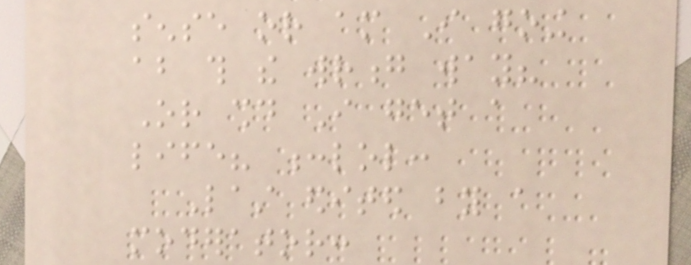sense or am I going
about this the wrong way?
Or should I get a
life? :lol:
Last edited by a
moderator:
